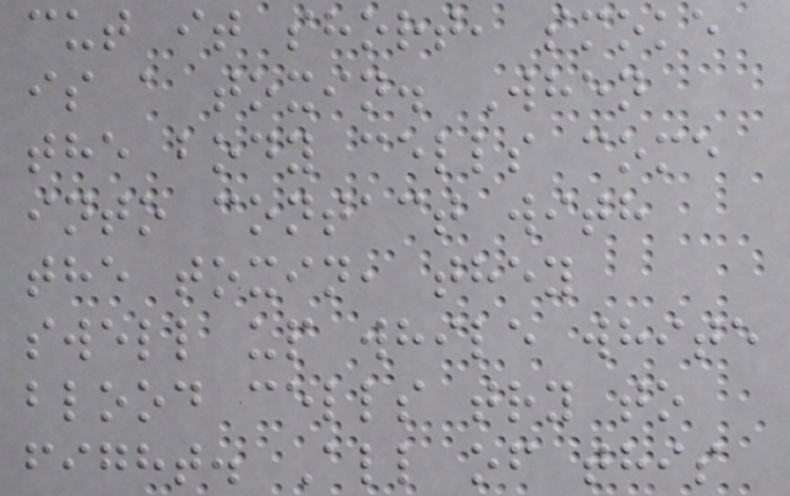cut it short, smoke
is a toxin. When
the body cells come
into contact with
the toxin, they
swell up while white
blood cells try to
fight. All of this
